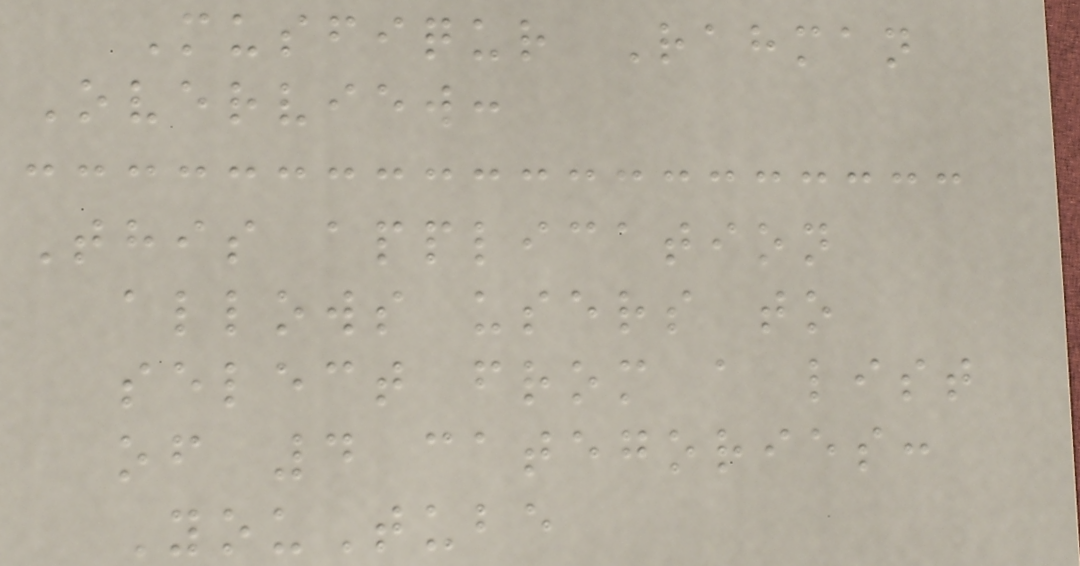Musfiqur Rahman
Overview:
This application
allows users to
select from a list
of 4 categories:
YouTube
